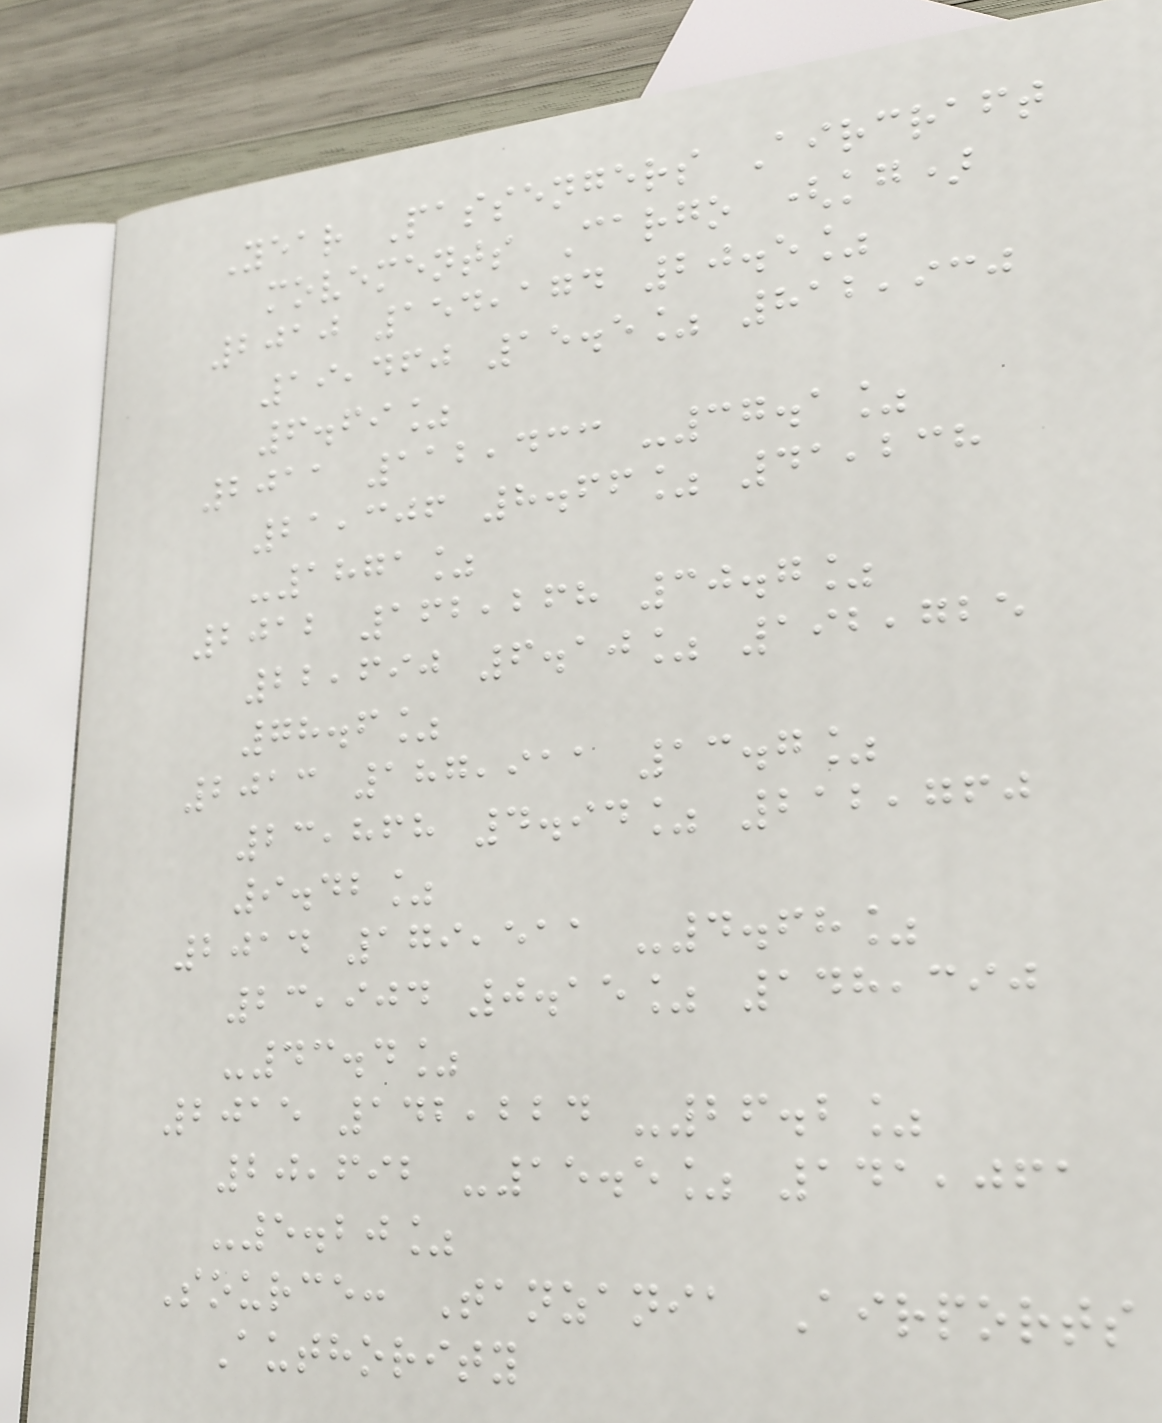Year Passengers Aircraft
movements Cargo (kg)
2010 154,174 20.5%
19,460 15.5% 812,930
6.69%
2011 112,433 -37.1%
21,306 8.66% 41,238
-1871%
2012 162,268 30.7%
22,690 6.10% 192,725
78.6%
2013 187,911 13.7%
23,868 4.94% 212,760
9.42%
2014 179,511 -4.68%
23,904 0.15% 148,390
-43.4%
2015 142,224 -26.2%
20,692 -15.5% 141,061
-5.20%
Source: Tanzania Airports
Authority
